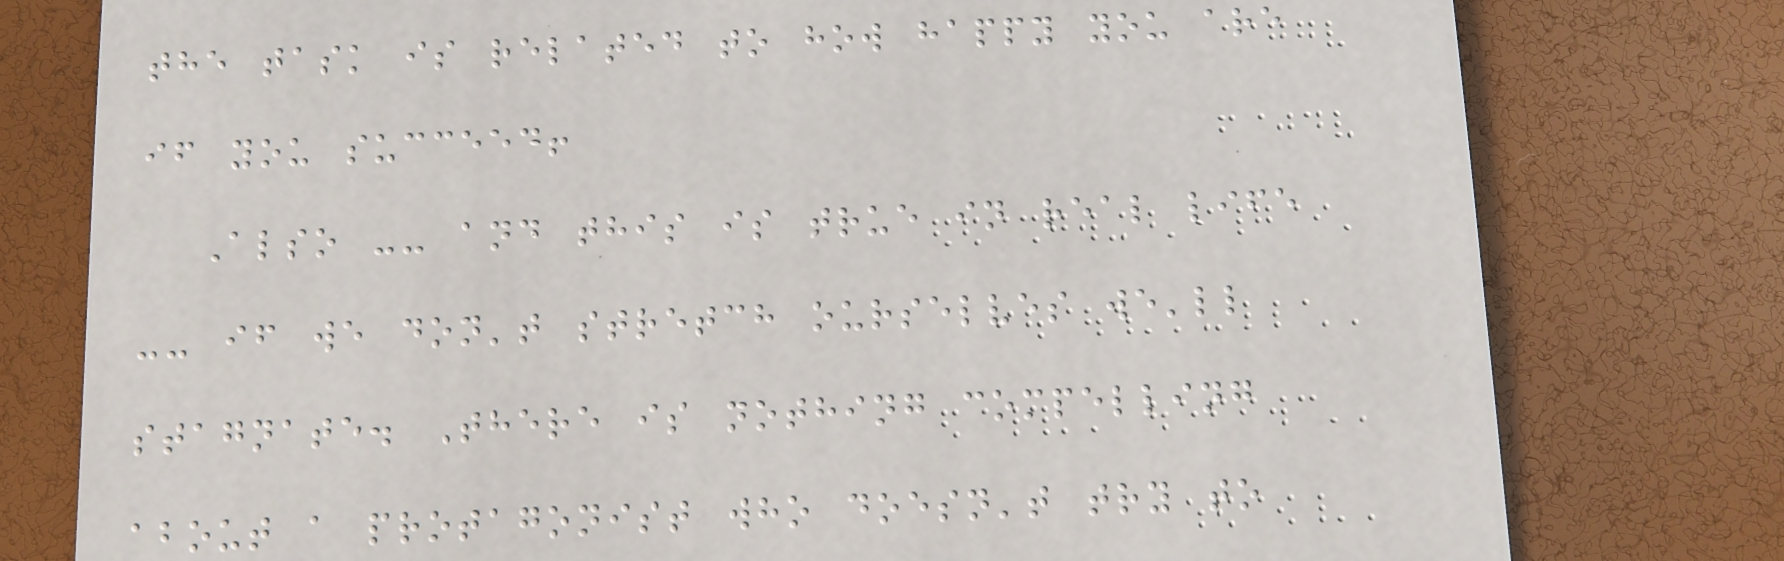the task is related to how happy you are
if you succeed!
Also -- and this is true in real life
-- if we don't stretch ourselves we'll
stagnate. There is nothing compelling
about a protagonist who doesn't try to
